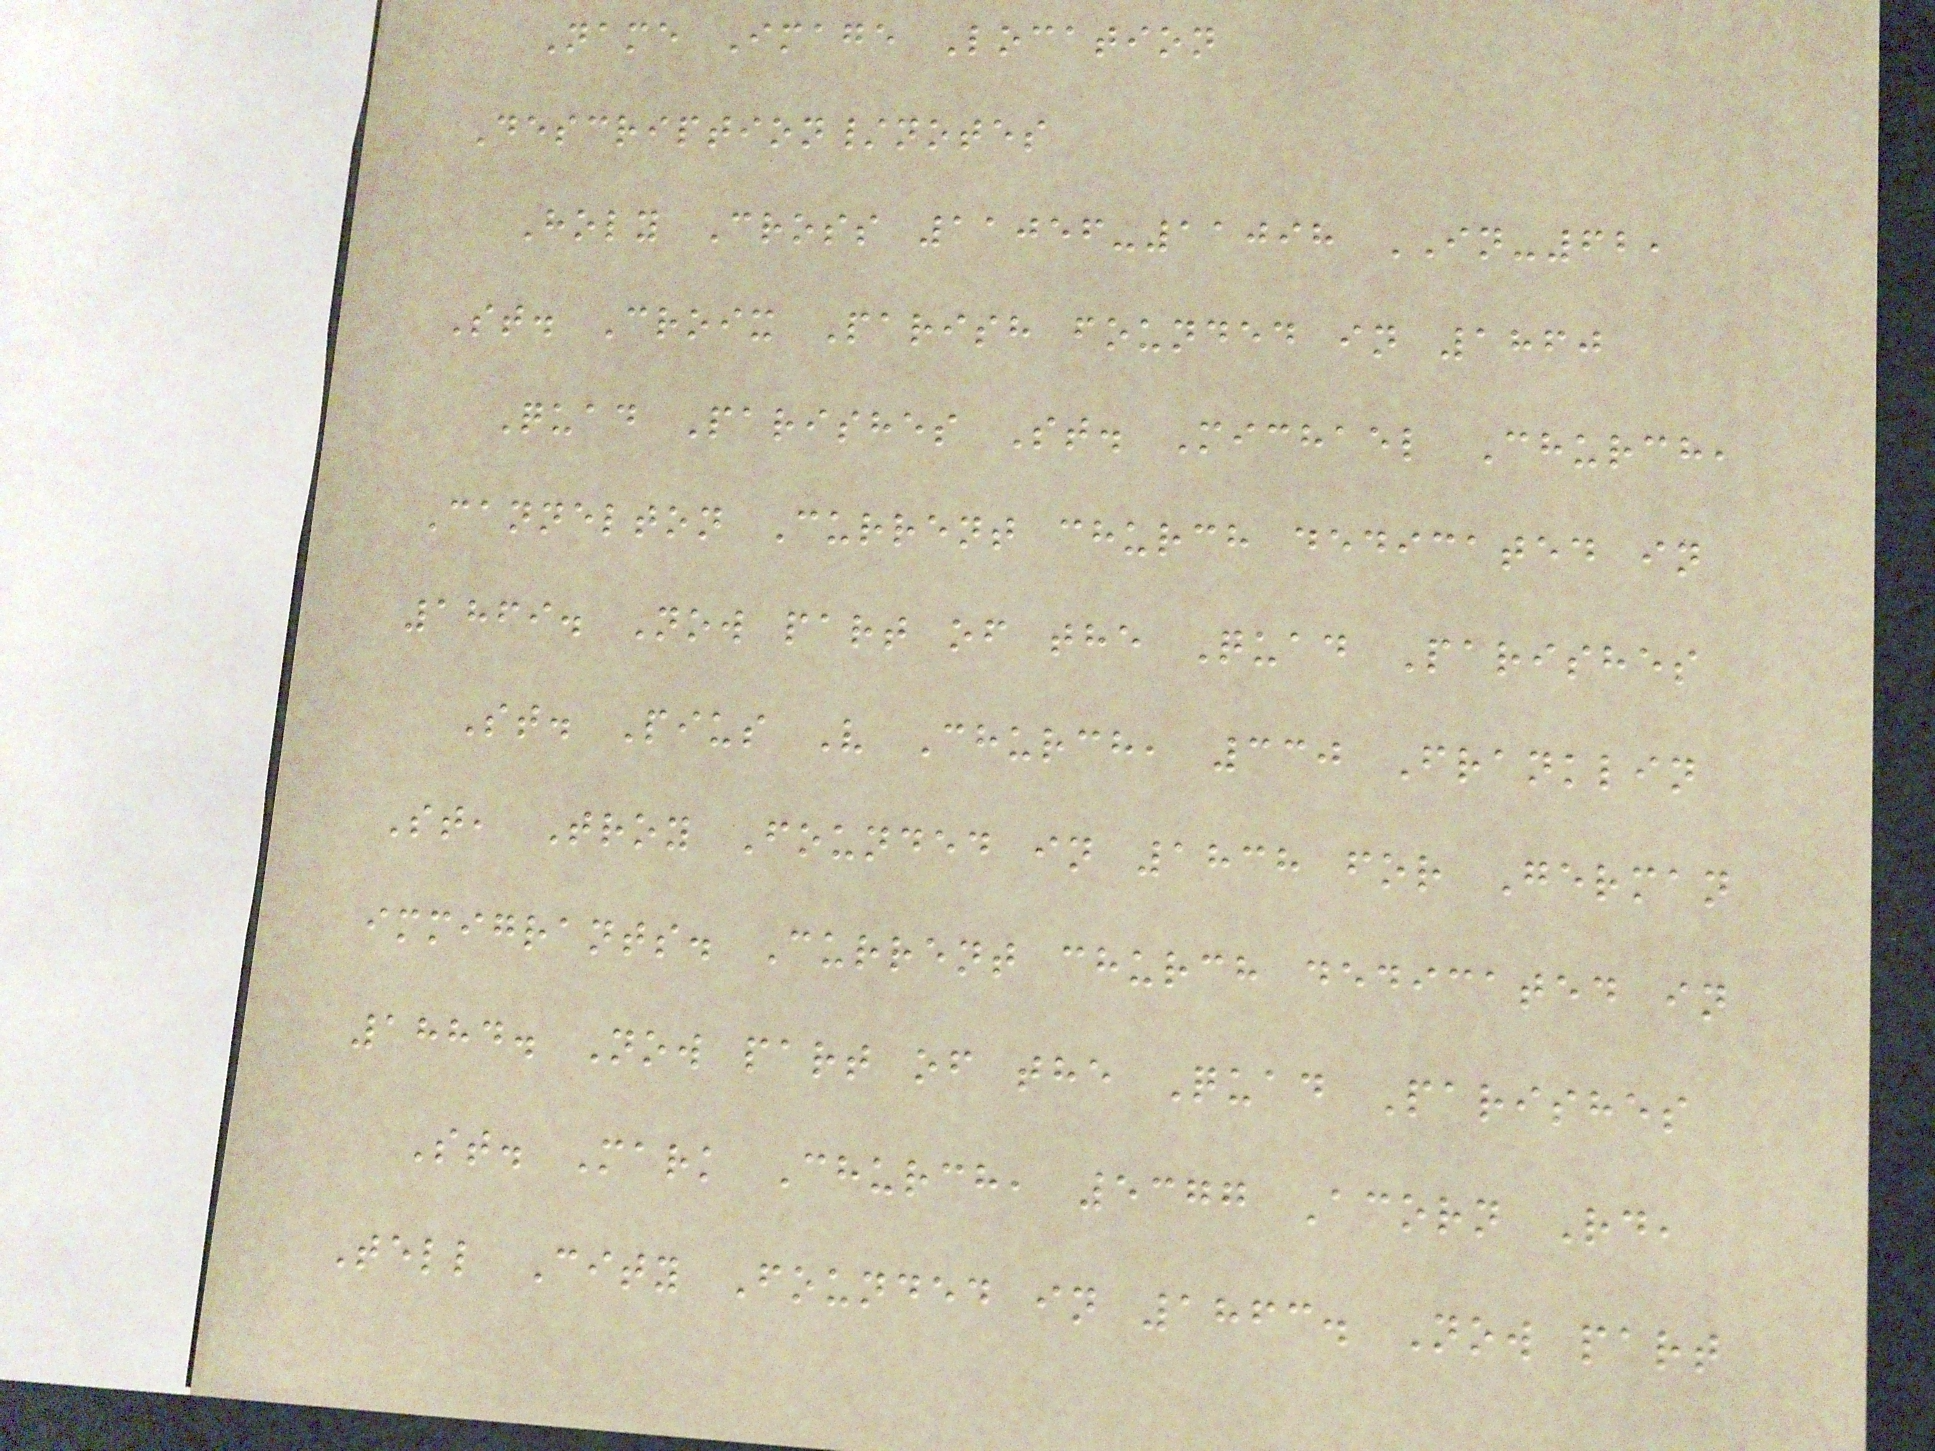Name Image Location
Description/notes
Holy Cross 11056-11098 IN-62,
St. Croix Parish founded in 1860
Quad Parishes St. Michael Church,
Cannelton Current church dedicated in
1869. Now part of the Quad Parishes
St. Pius V Church, 330 Franklin
St, Troy Founded in 1838 for German
immigrants. Current church dedicated in
1884. Now part of the Quad Parishes
St. Mark Church, 5377 Acorn Rd,
Tell City Founded in 1863. Now part
